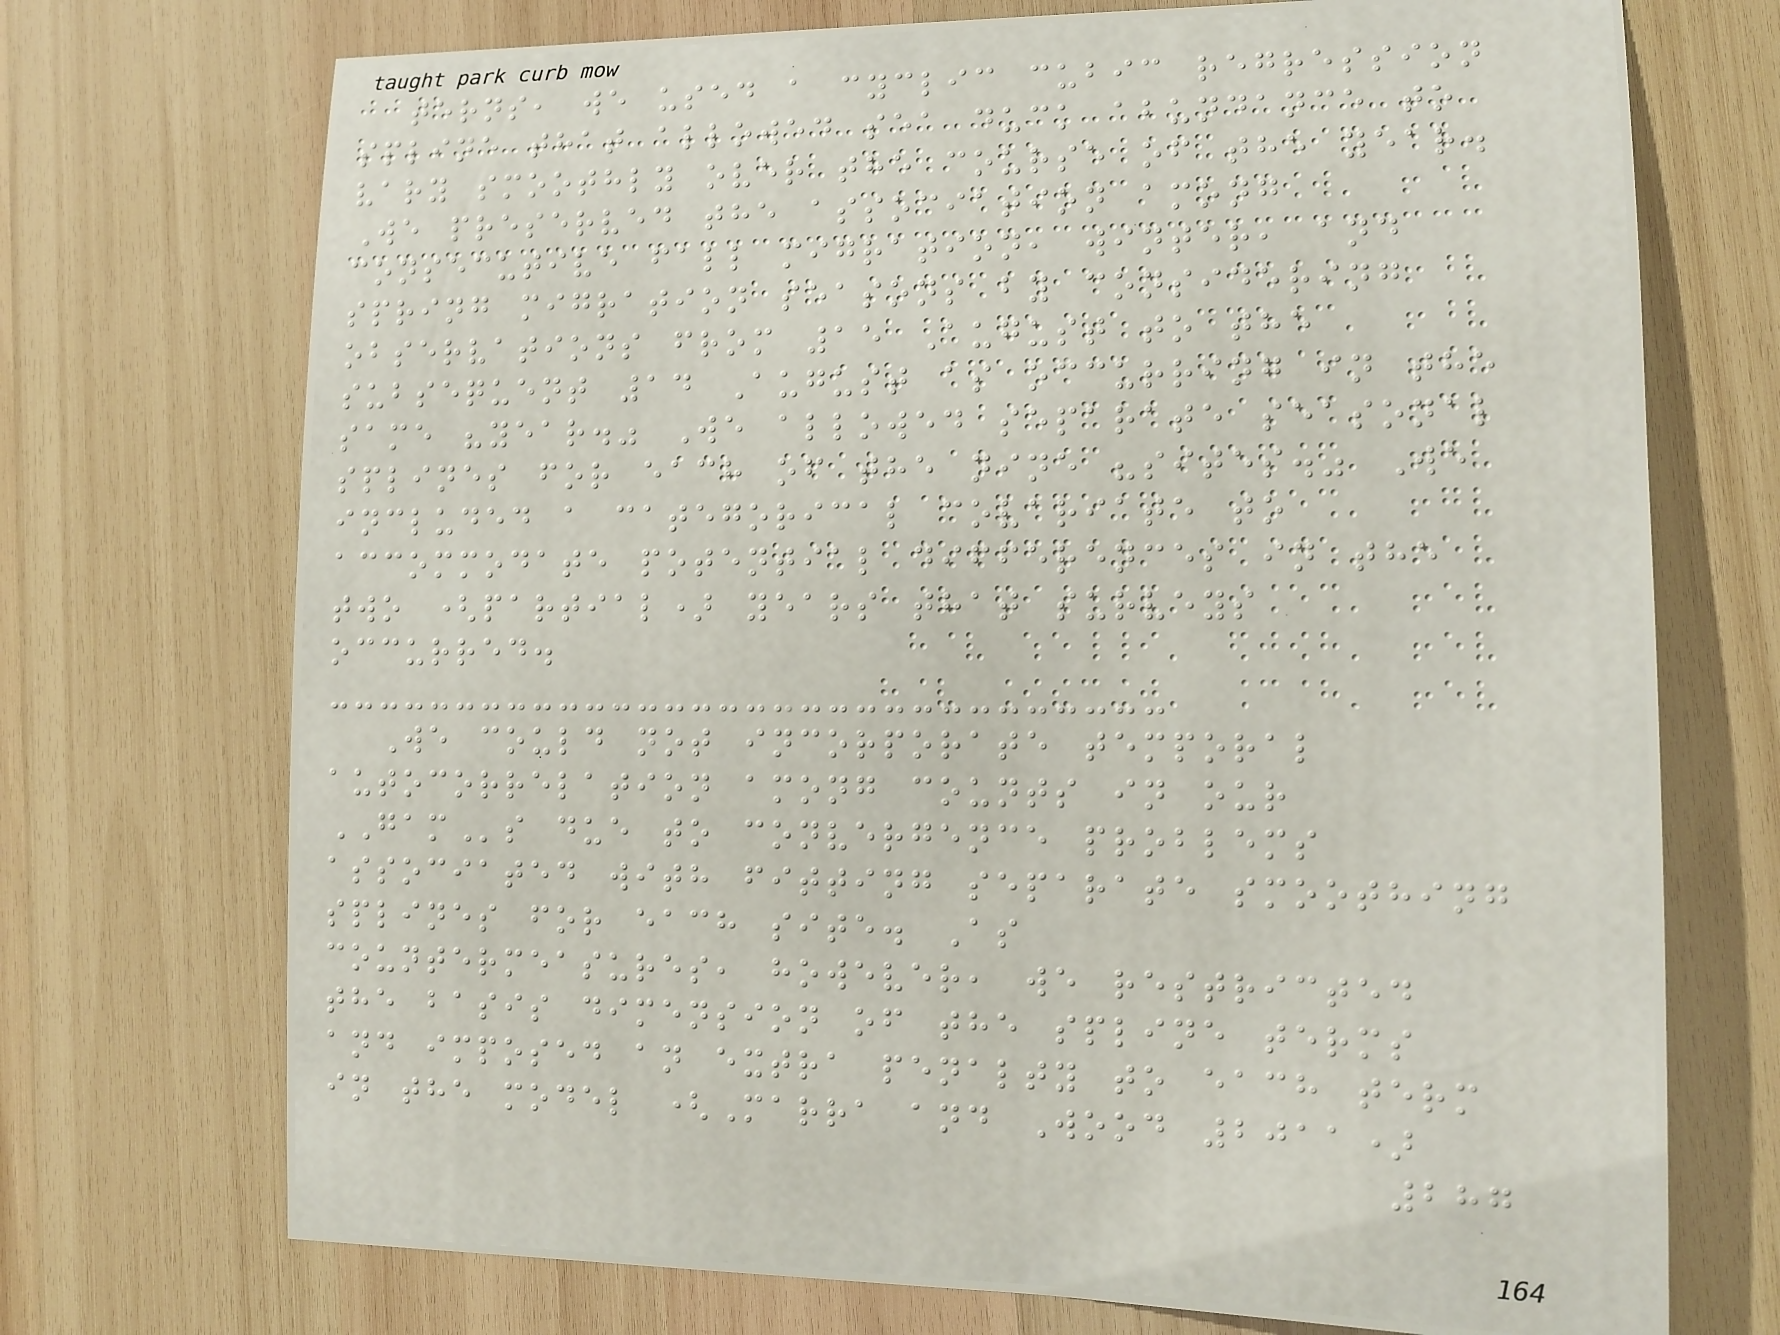terns, we used a cyclic cubic regression
spline that allowed sea duck abundance to
vary smoothly over the course of the year.
We preserved the association among
consecutive fall migration, winter, and
spring migration seasons by considering
observations from 15 August to the
subsequent 14 August as occurring in the
same "year." We allowed separate seasonal
splines for each of the nine "sites." We
included a categorical covariate to
accommodate potential differences in the
two (partial) years that surveys
occurred.
We could not incorporate temporal
autocorrelation among counts in our
GAMs due to convergence problems
associated with fitting separate smoothing
splines for each site. As
countermeasures, however, we restricted
the basis dimension of the spline terms
and imposed an extra penalty to each term
in the model (Marra and Wood 2011)
287
